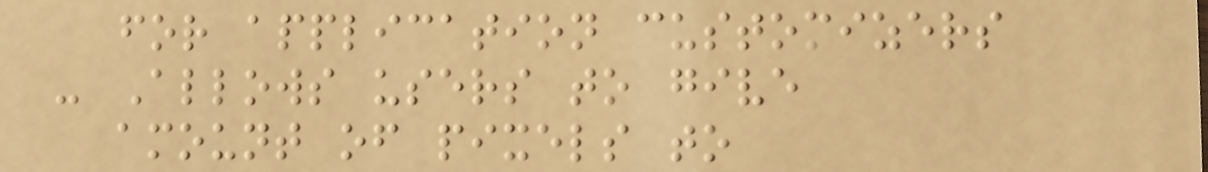for application customizers
- Allows users to give
amount of pixels to
